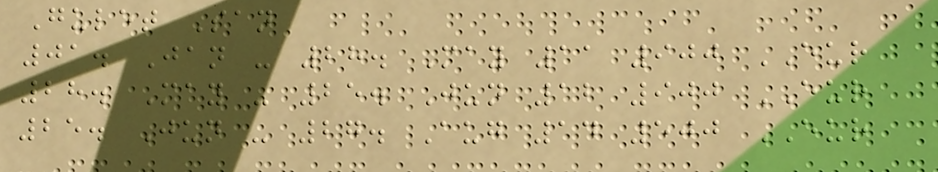Gulet San
01. Jan - 28. May 11 900 EUR
28. May - 25. Jun 12 900 EUR
25. Jun - 27. Aug 14 500 EUR
